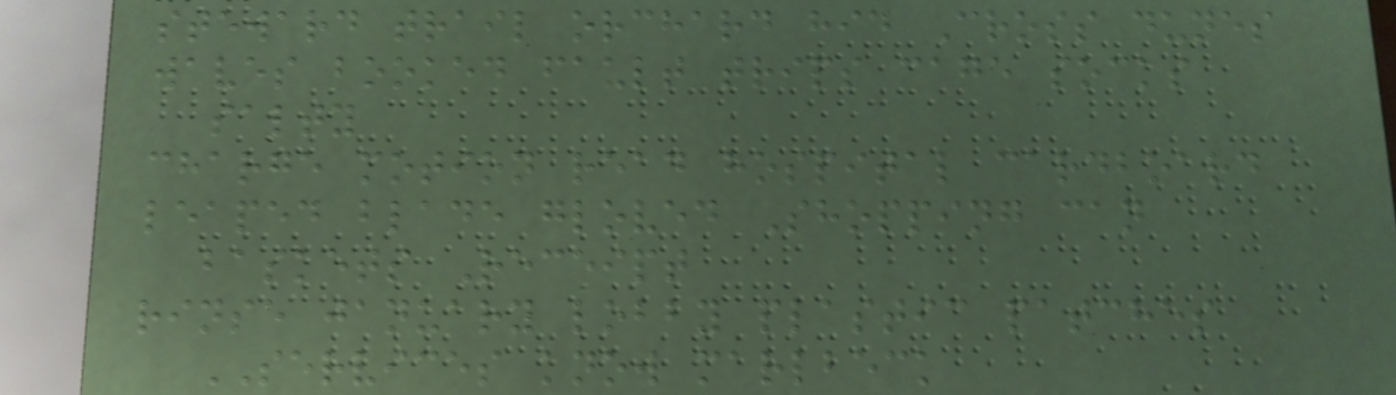steward trail orchard hid Cross dunes
waves booked fault trips cage socks
salty
charge motion read hospital cardboard
leaped blade gloved Shopping can
baskets Receipt
rinse january lobby plastic patches
SERVICES know marlbeck
